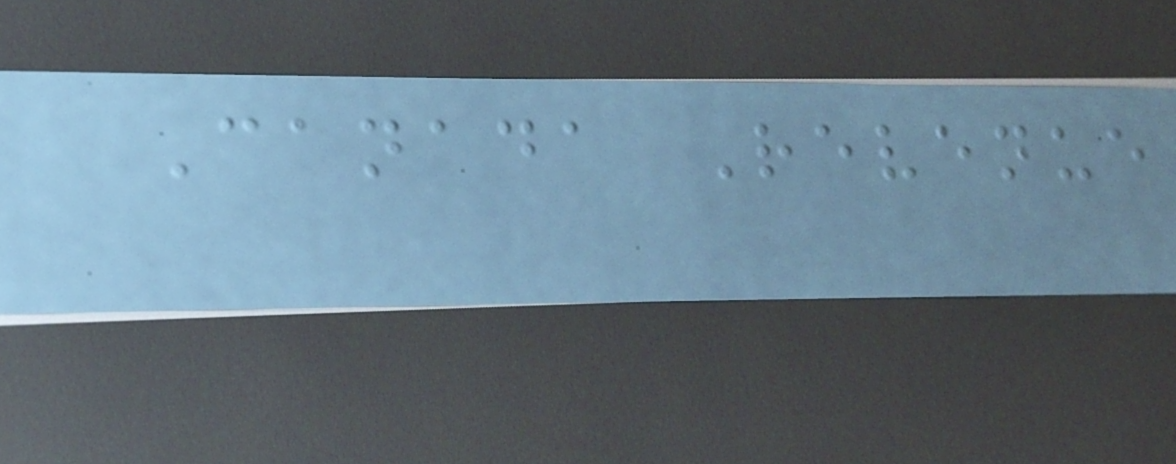Canada Revenue
